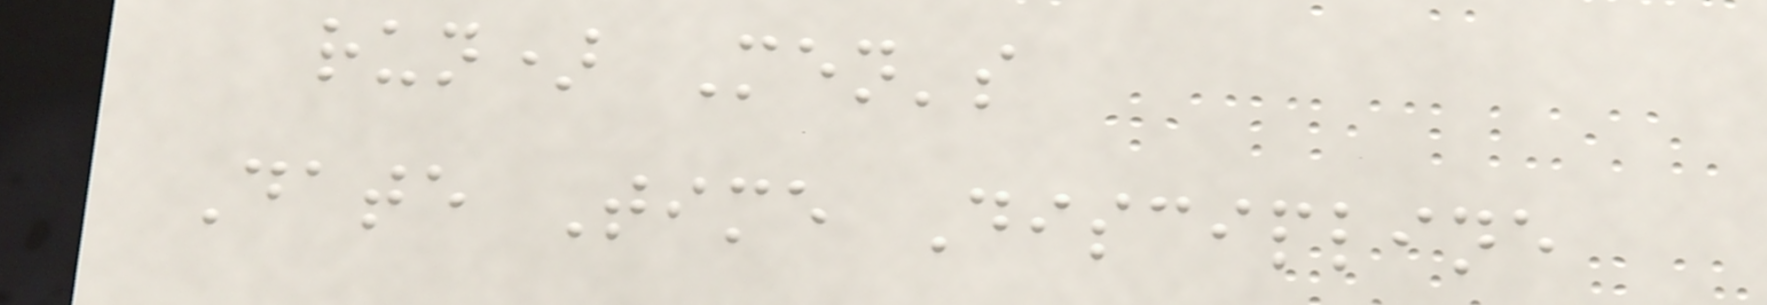run) Men's
Date Time Discipline
